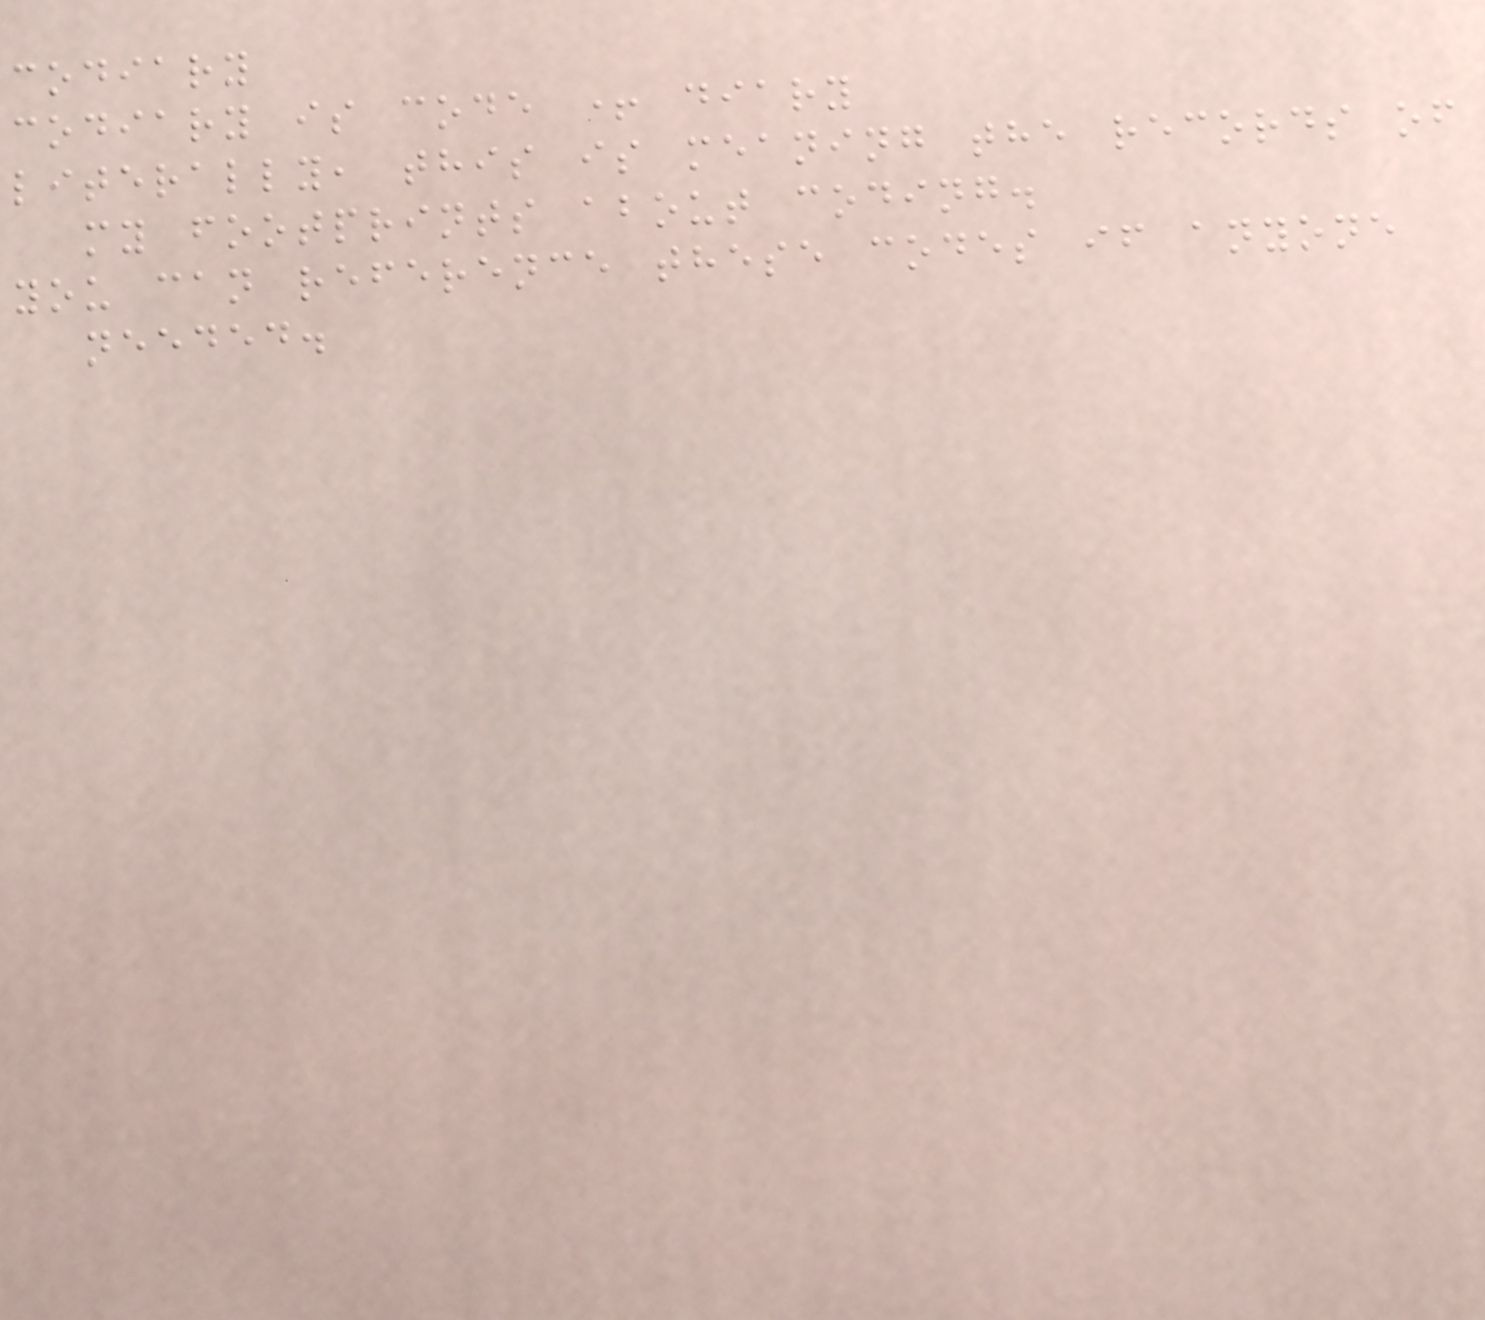codiary
codiary is code + diary
literally, this is meaning the records of
my footprints about coding.
you can reference these codes if anyone
needed.
